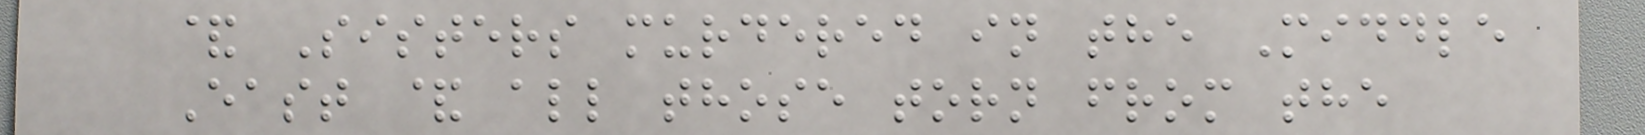& Sisters murdered in the Middle
East & all those torn from the
